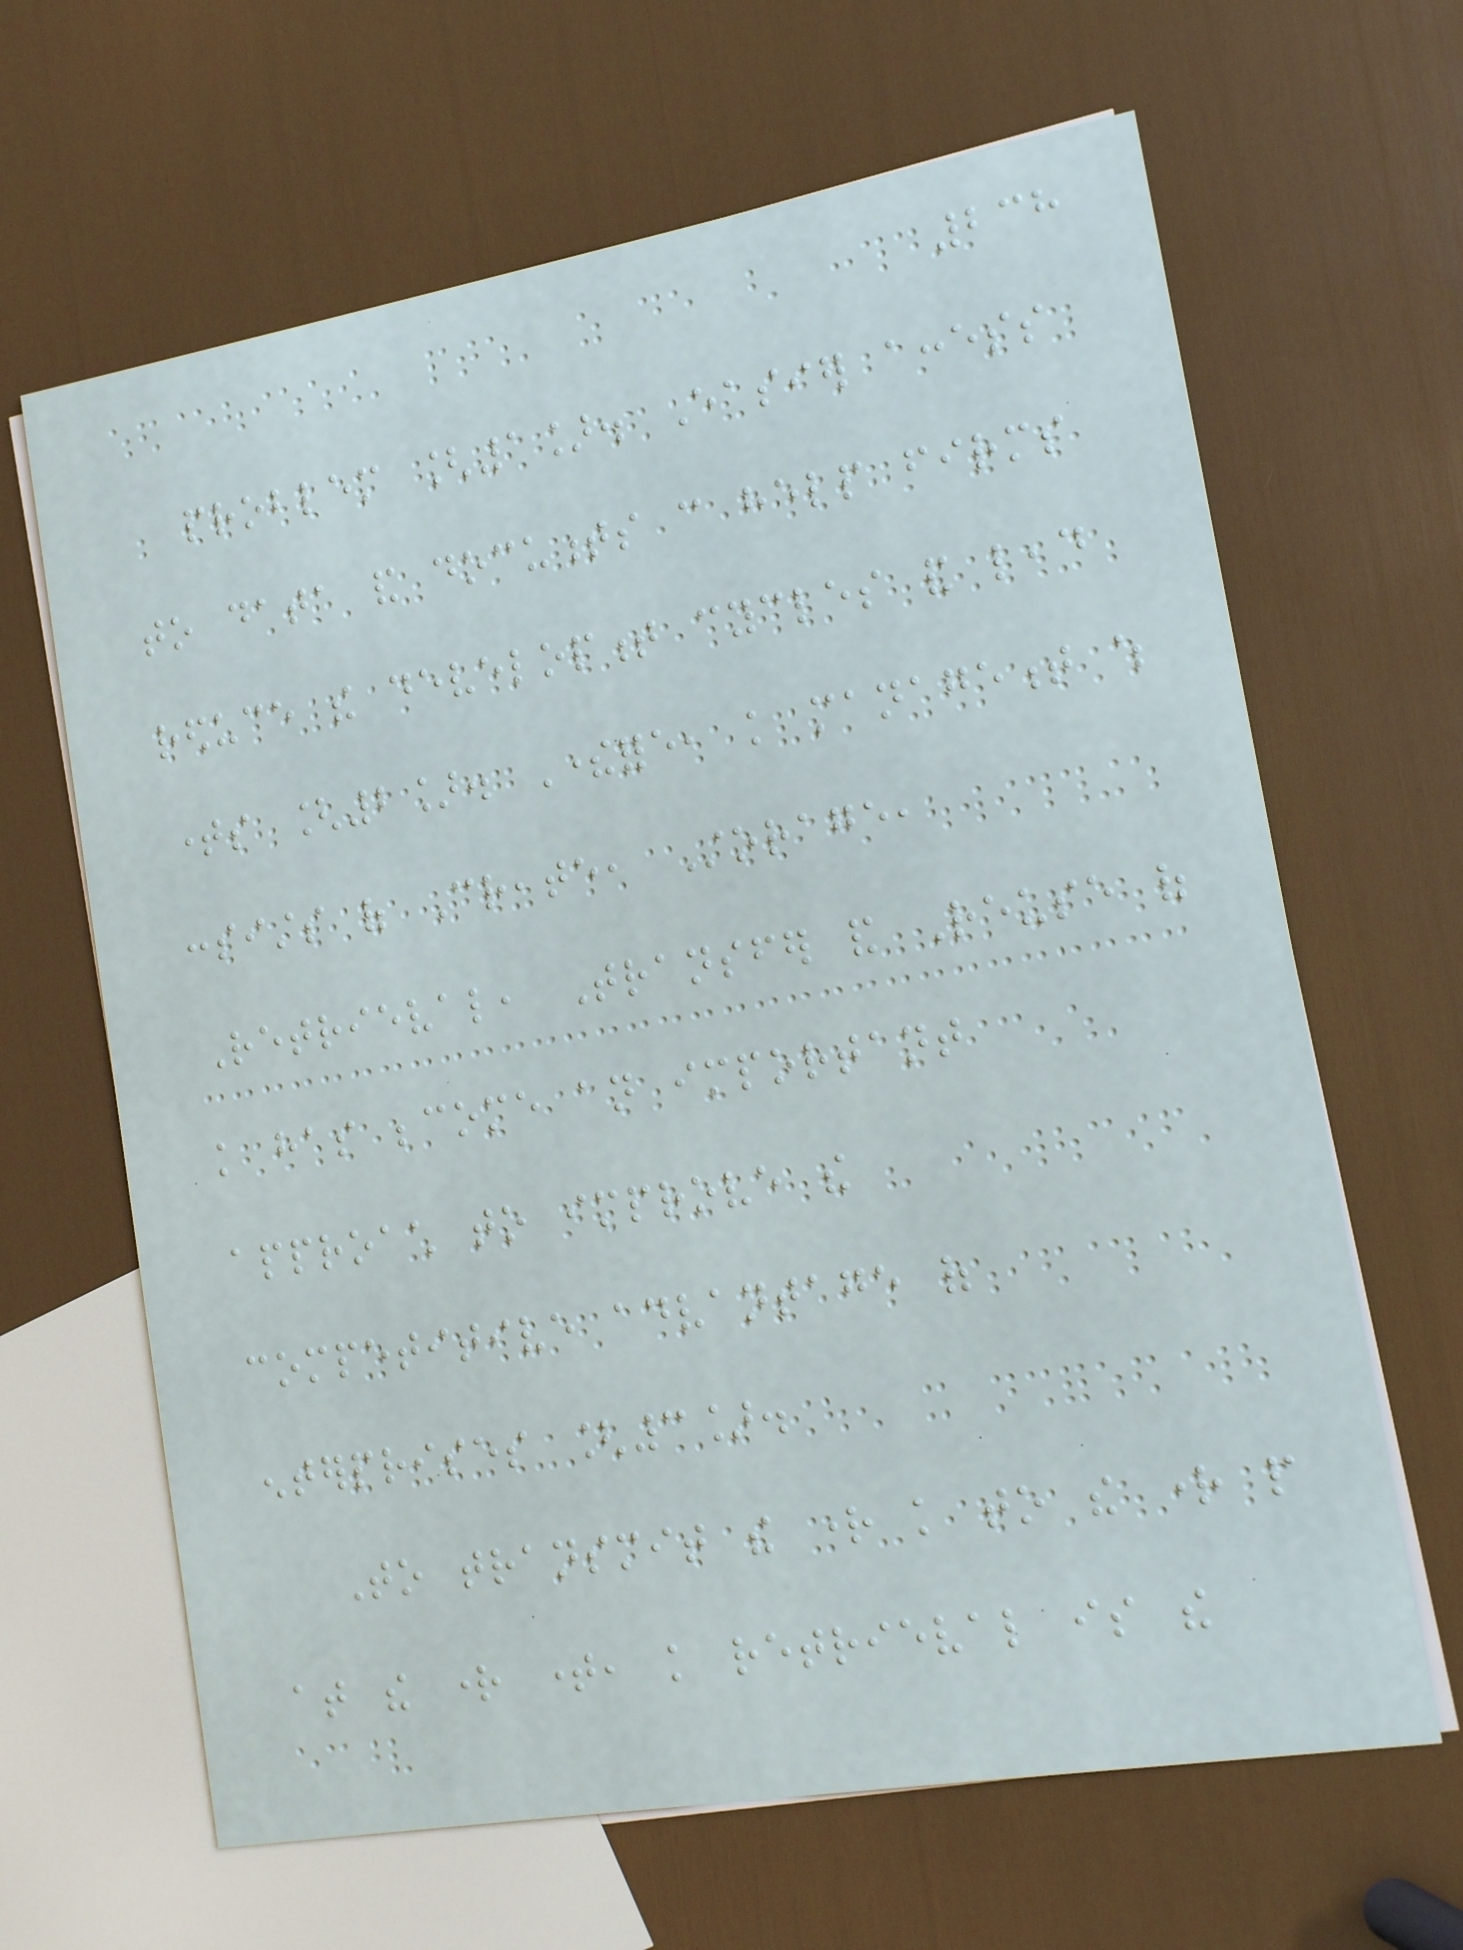238
problem [1]. Easier access
to data and documents can help firms
reduce the development cycles and lead
times [2]. Therefore, knowledge management which
consists of Create, Storage,
Retrieval, Transfer and Reuse of
knowledge has become an important
approach to improve the
competitive advantage of
enterprises [3].
To transmit the right knowledge to the right people
at the right time, knowledge retrieval is the
